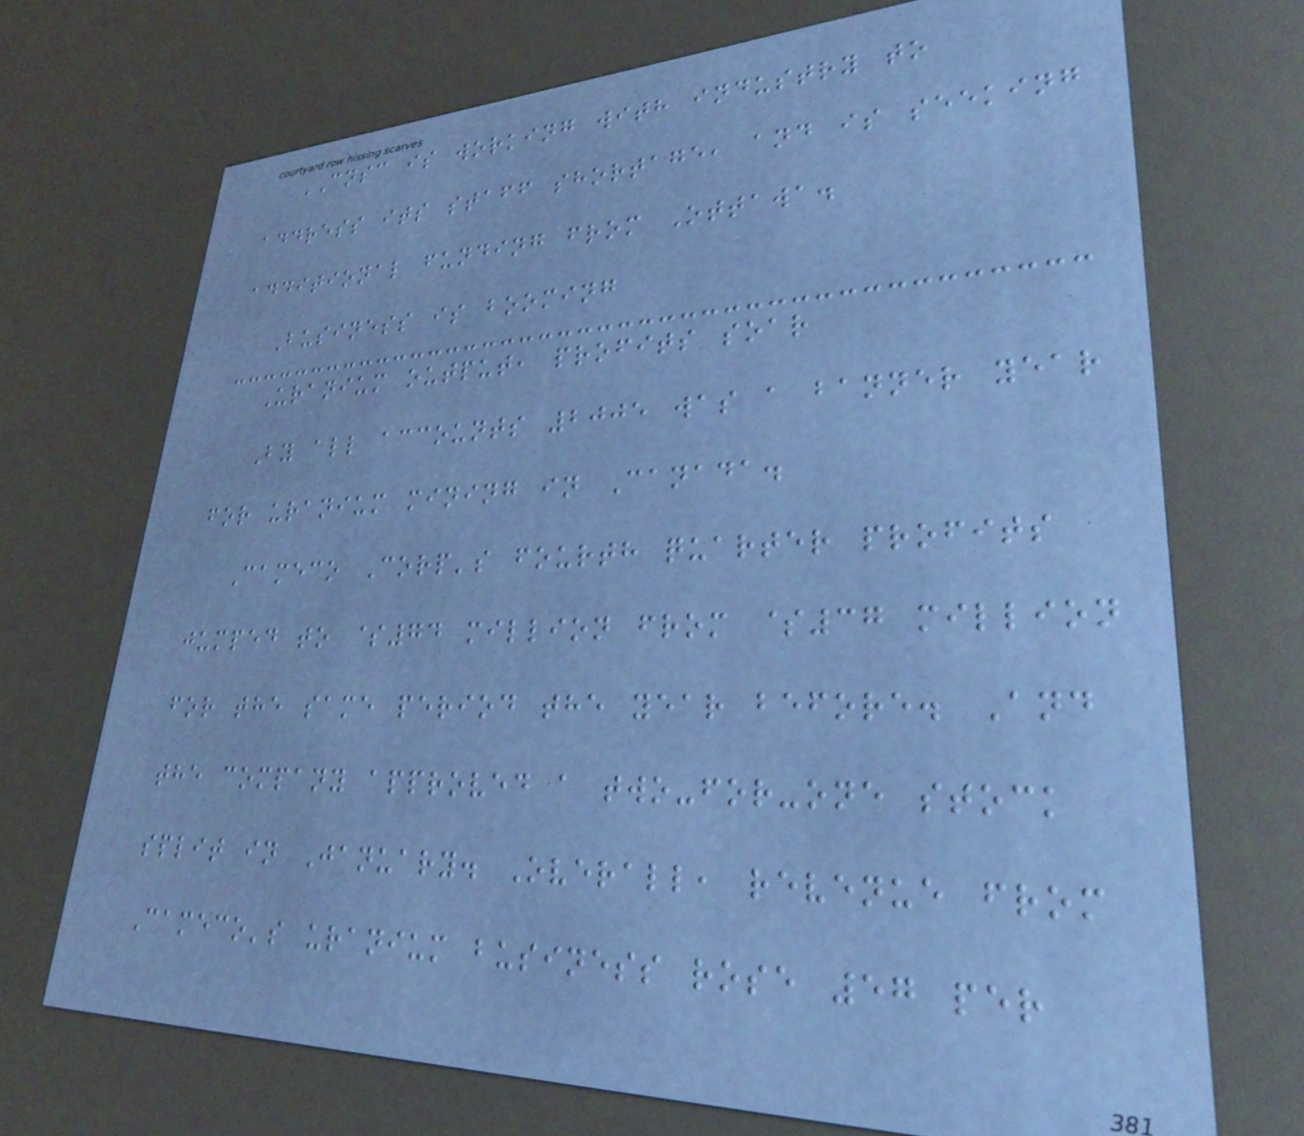CNSC is working with industry to
address its staff shortage, and is seeking
additional funding from Ottawa.
Business is booming
Uranium output, profits soar
By all accounts 2005 was a banner year
for uranium mining in Canada.
Cameco Corp's fourth quarter profits
jumped to $74 million from $37 million
for the same period the year before. And
the company approved a two-for-one stock
split in January. Overall, revenue from
Cameco's uranium business rose 57 per
